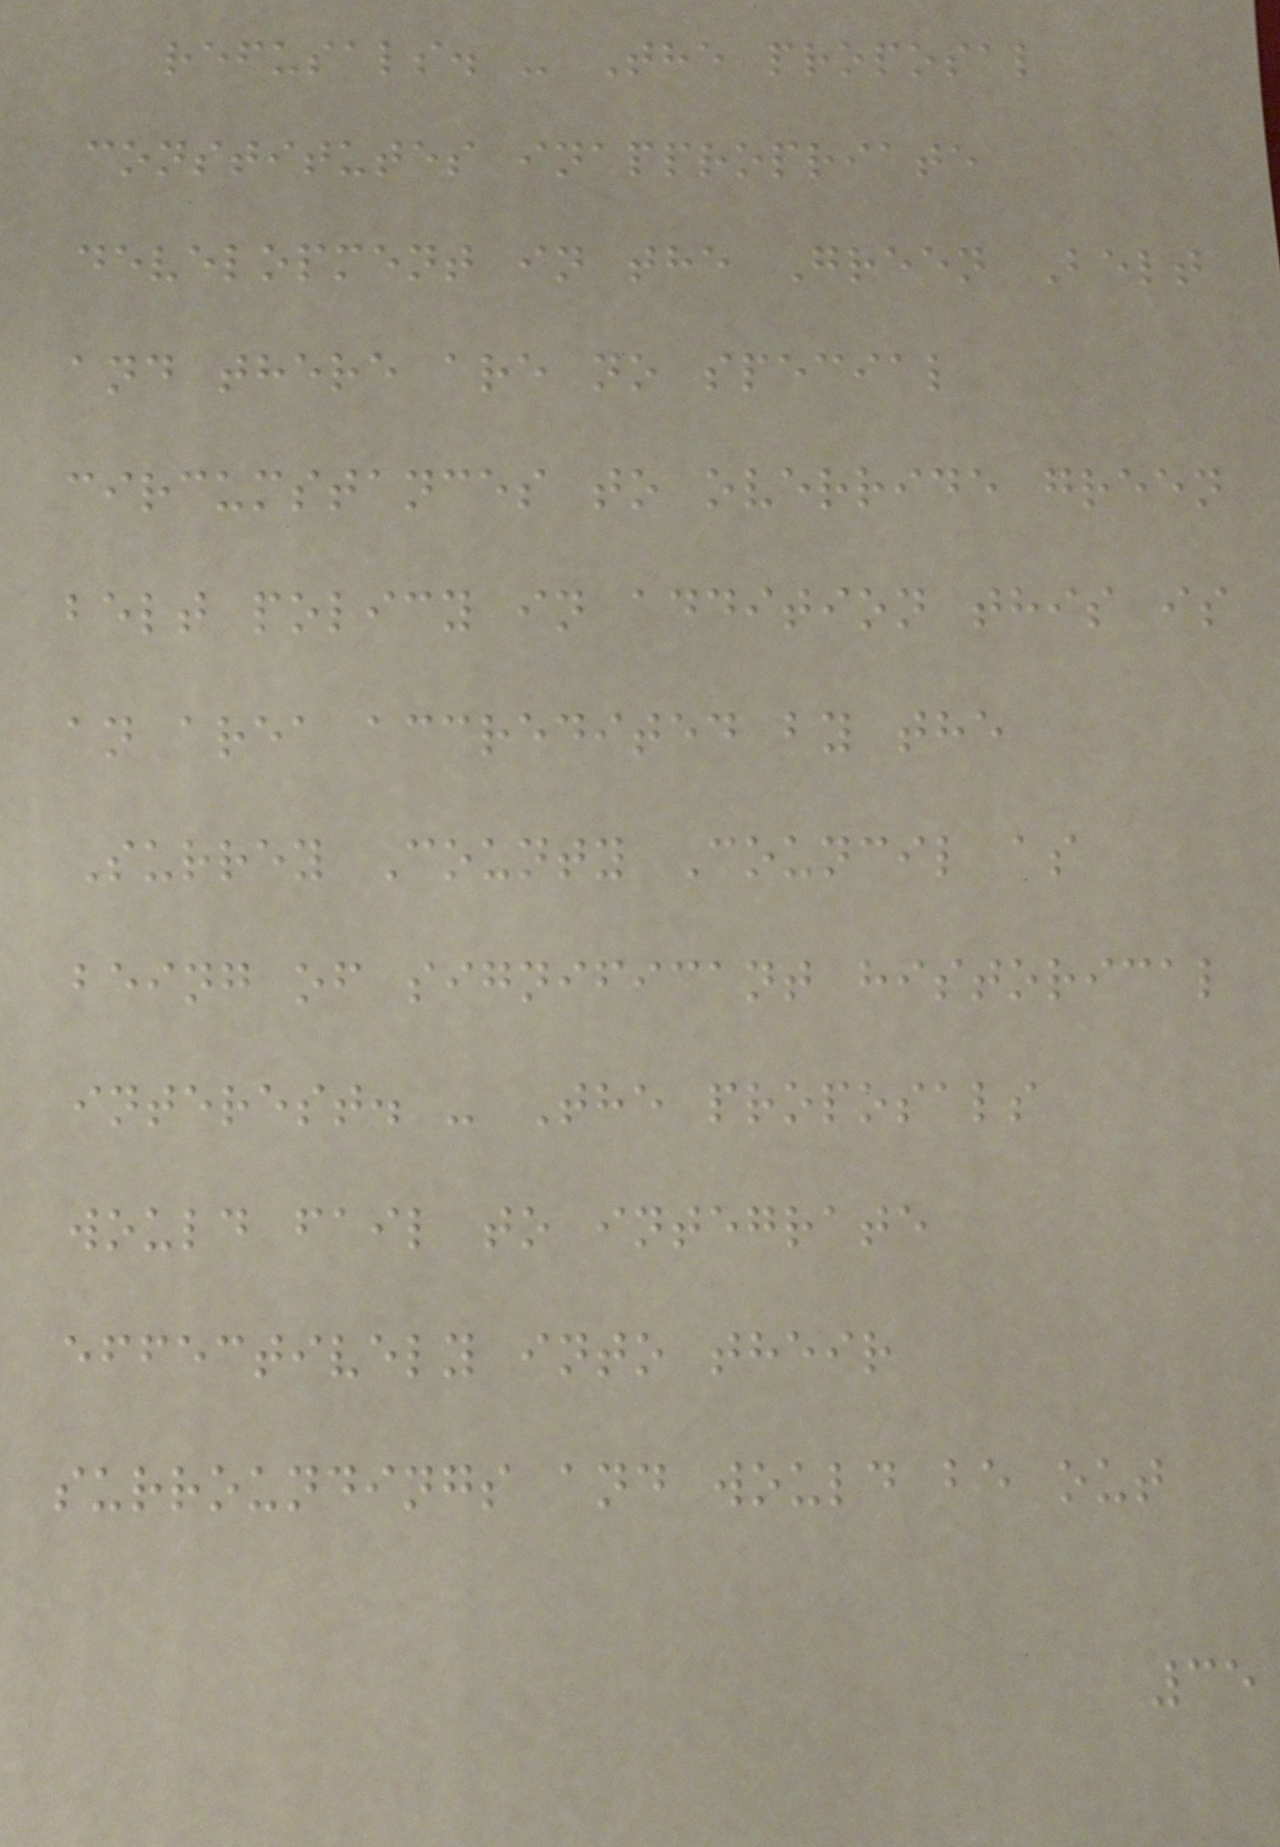refusals. - The proposal
constitutes inappropriate
development in the Green Belt
and there are no special
circumstances to override green
belt policy in addition this is
an area accredited by the
Surrey County Council as
being of significant historical
interest. - The proposals
would fail to integrate
effectively into their
surroundings and would be out
35
